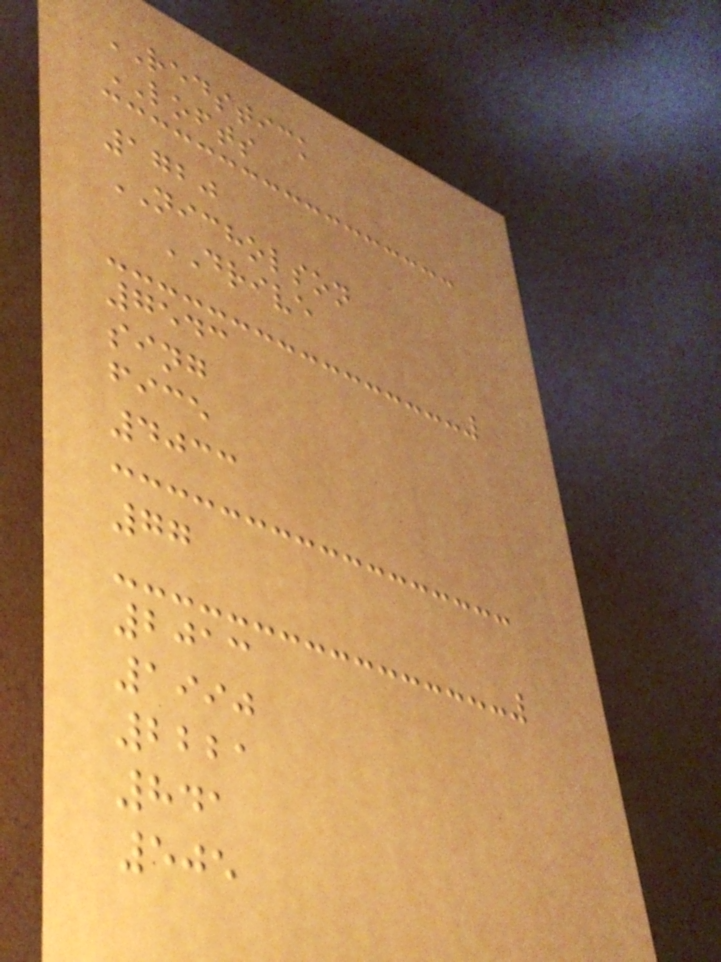REDSTICK
LOFTS
1720
NICHOLSON
DRIVE
7543
sing
fice
4033
77
2013
1990
2221
841
505
